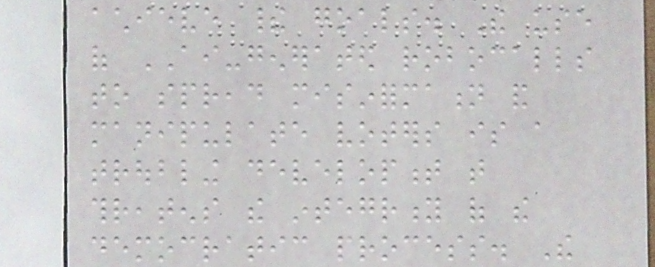achieve their goals. The use
of AI-generated robocalls
to spread misinformation and
manipulate voters is a
troubling development that
threatens the integrity of the
democratic process. The
